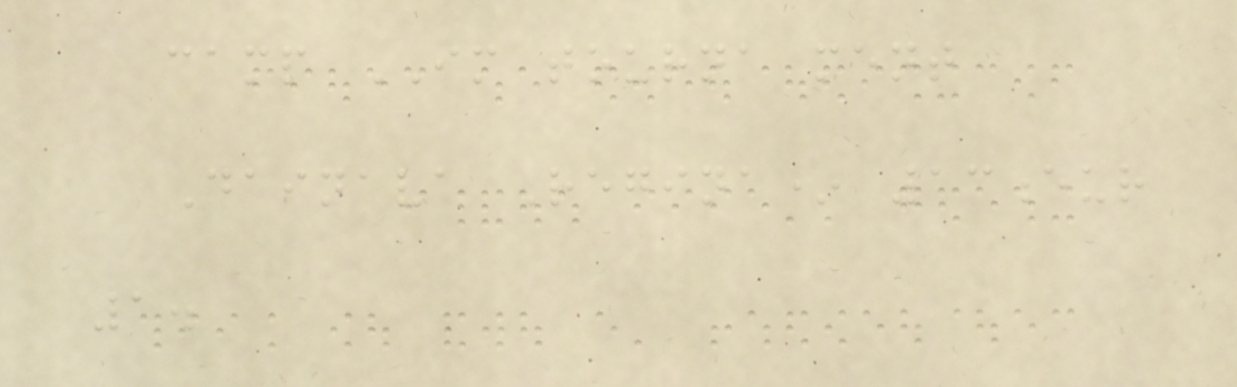camp IM tourna ment
Dainava Regina* 13eur
1.
